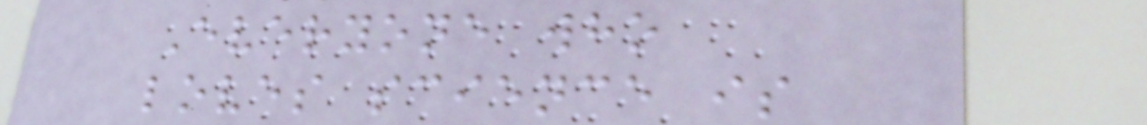Everyone who
loves science is
